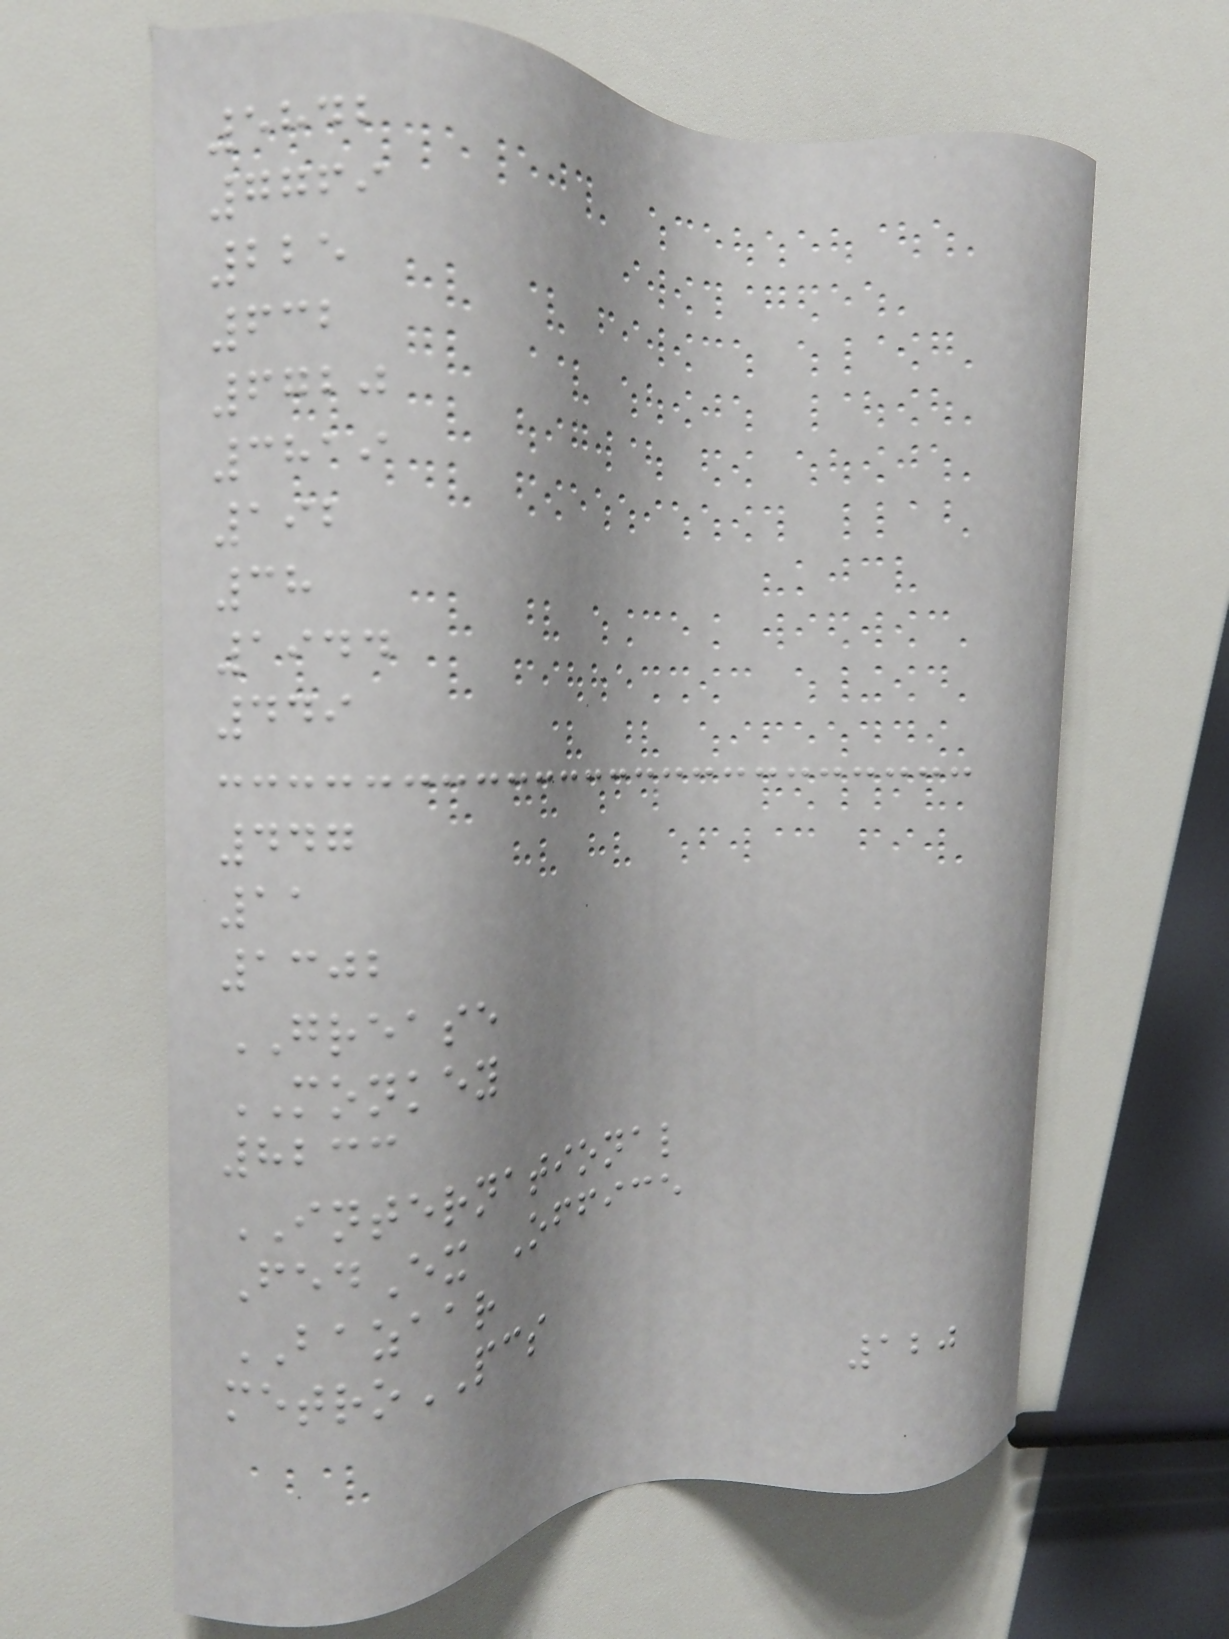5842
7769
225
632
6720
3819
192
38
1944
449
447
11
1302
GREASE
MONKEY
8233
INTERNATIONAL
FedEx Office
BAZAAR
metroPCS
120
